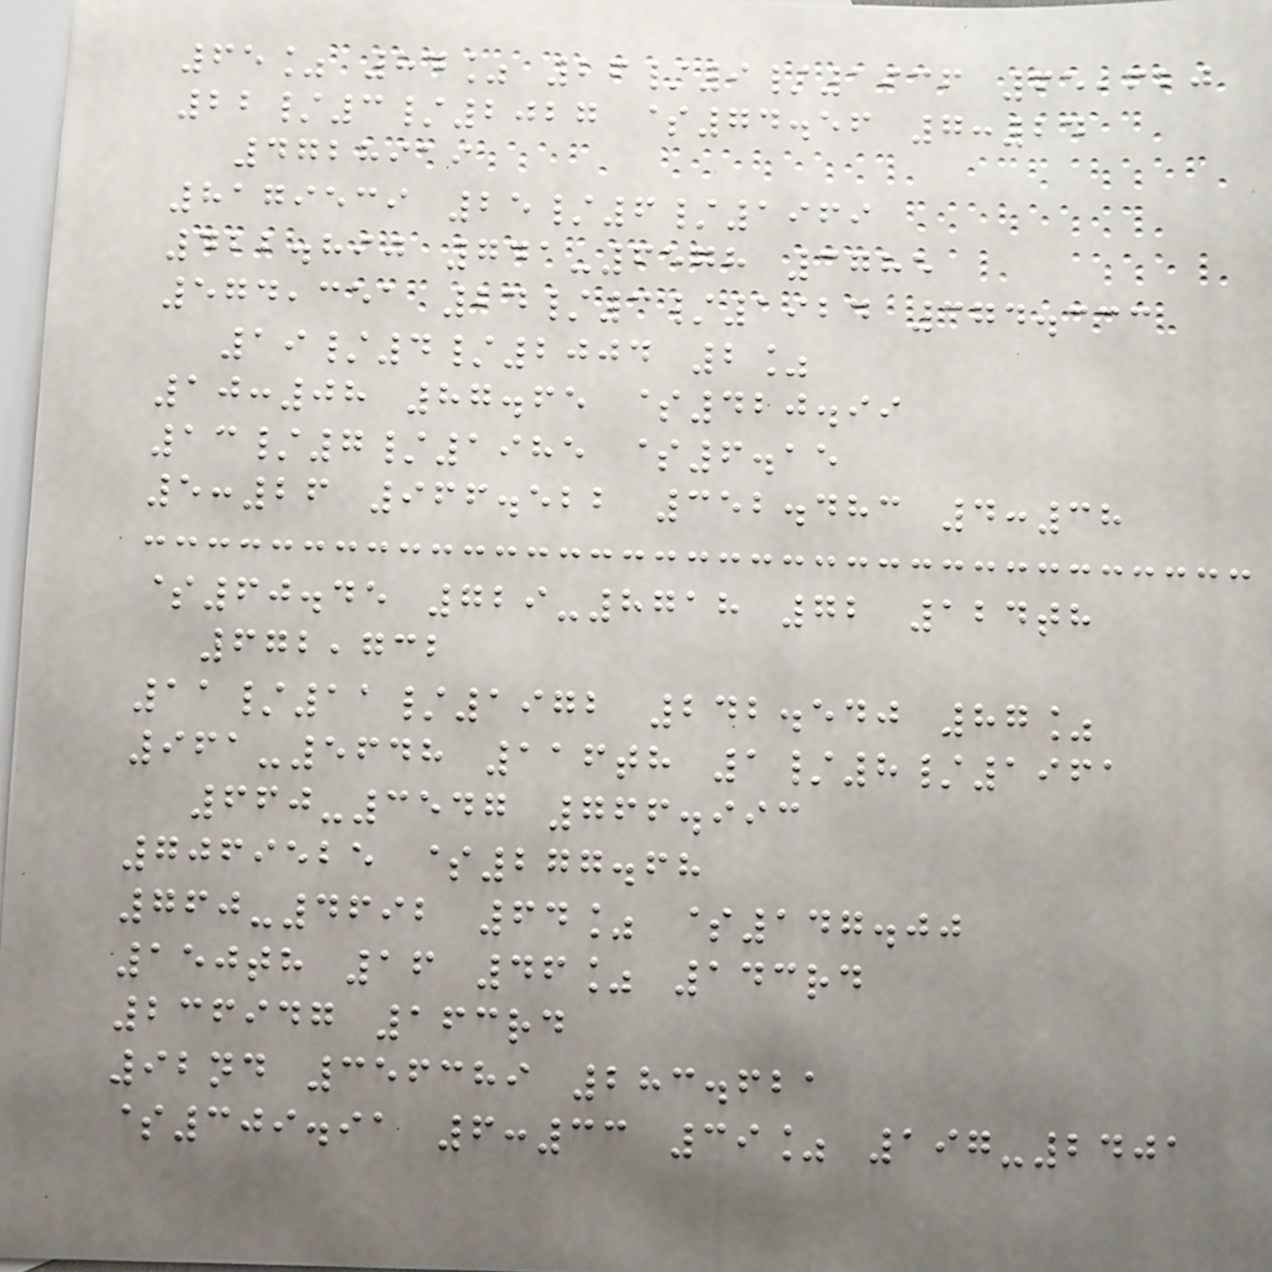65% 84% 26/9/1936 65,620
22/3/2027 $74.56 7:24
4728919
8179539 25/6/1969
422.890 741-6578 3785
574,351 24/3/1924 374.333
19/4/2004 2%
10:08 87.65 $420.99
13/7/1985 $6.15
5:26 966.522 352.483 4:38
$60.45 729-8718 72 124th
672,732
11/11/1972 242.540 87%
961-5648 116th 1/8/1961
660-3547 766.993
7069525 $277.68
760-4692 64% $147.00
150th 16 46% 143rd
236947 163rd
92nd 356389 283.621
$309.91 6:33 39% 197-2401
